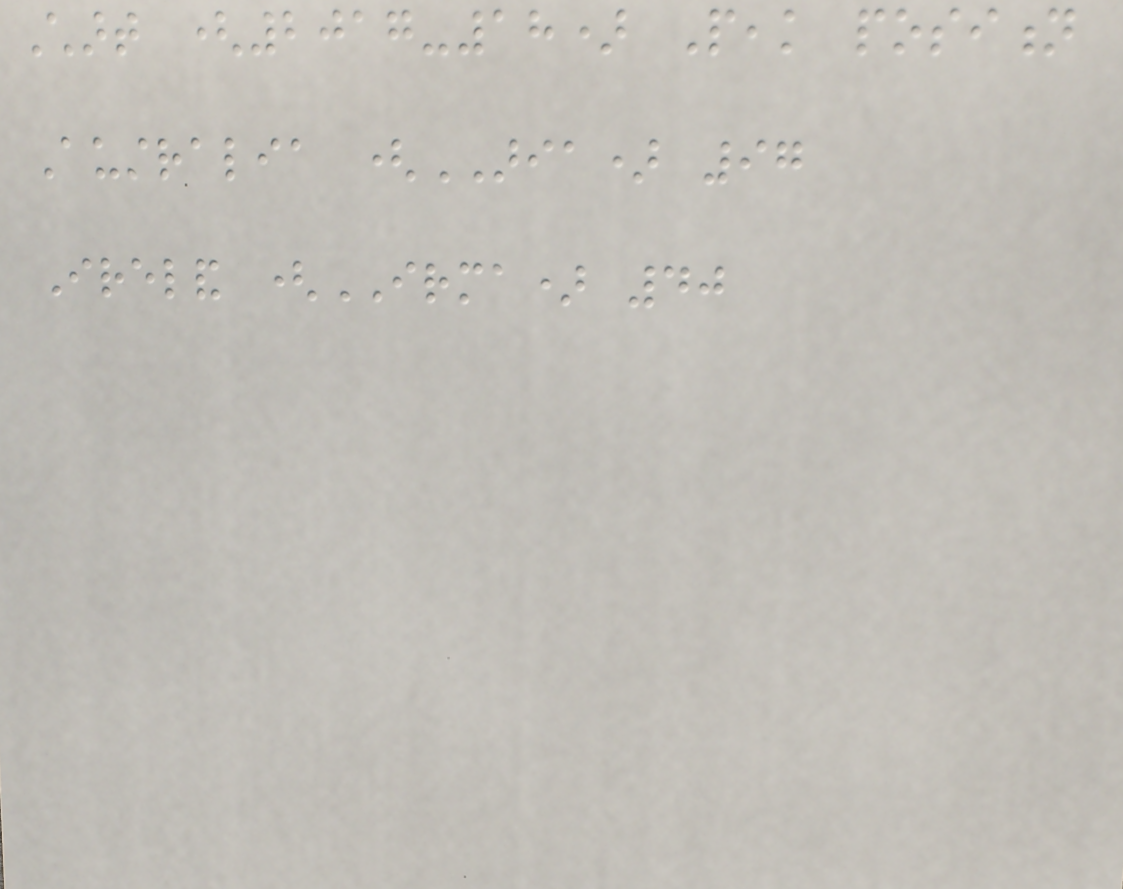Chart (2017-18) Peak position
Australia (ARIA) 97
Ireland (IRMA) 40
